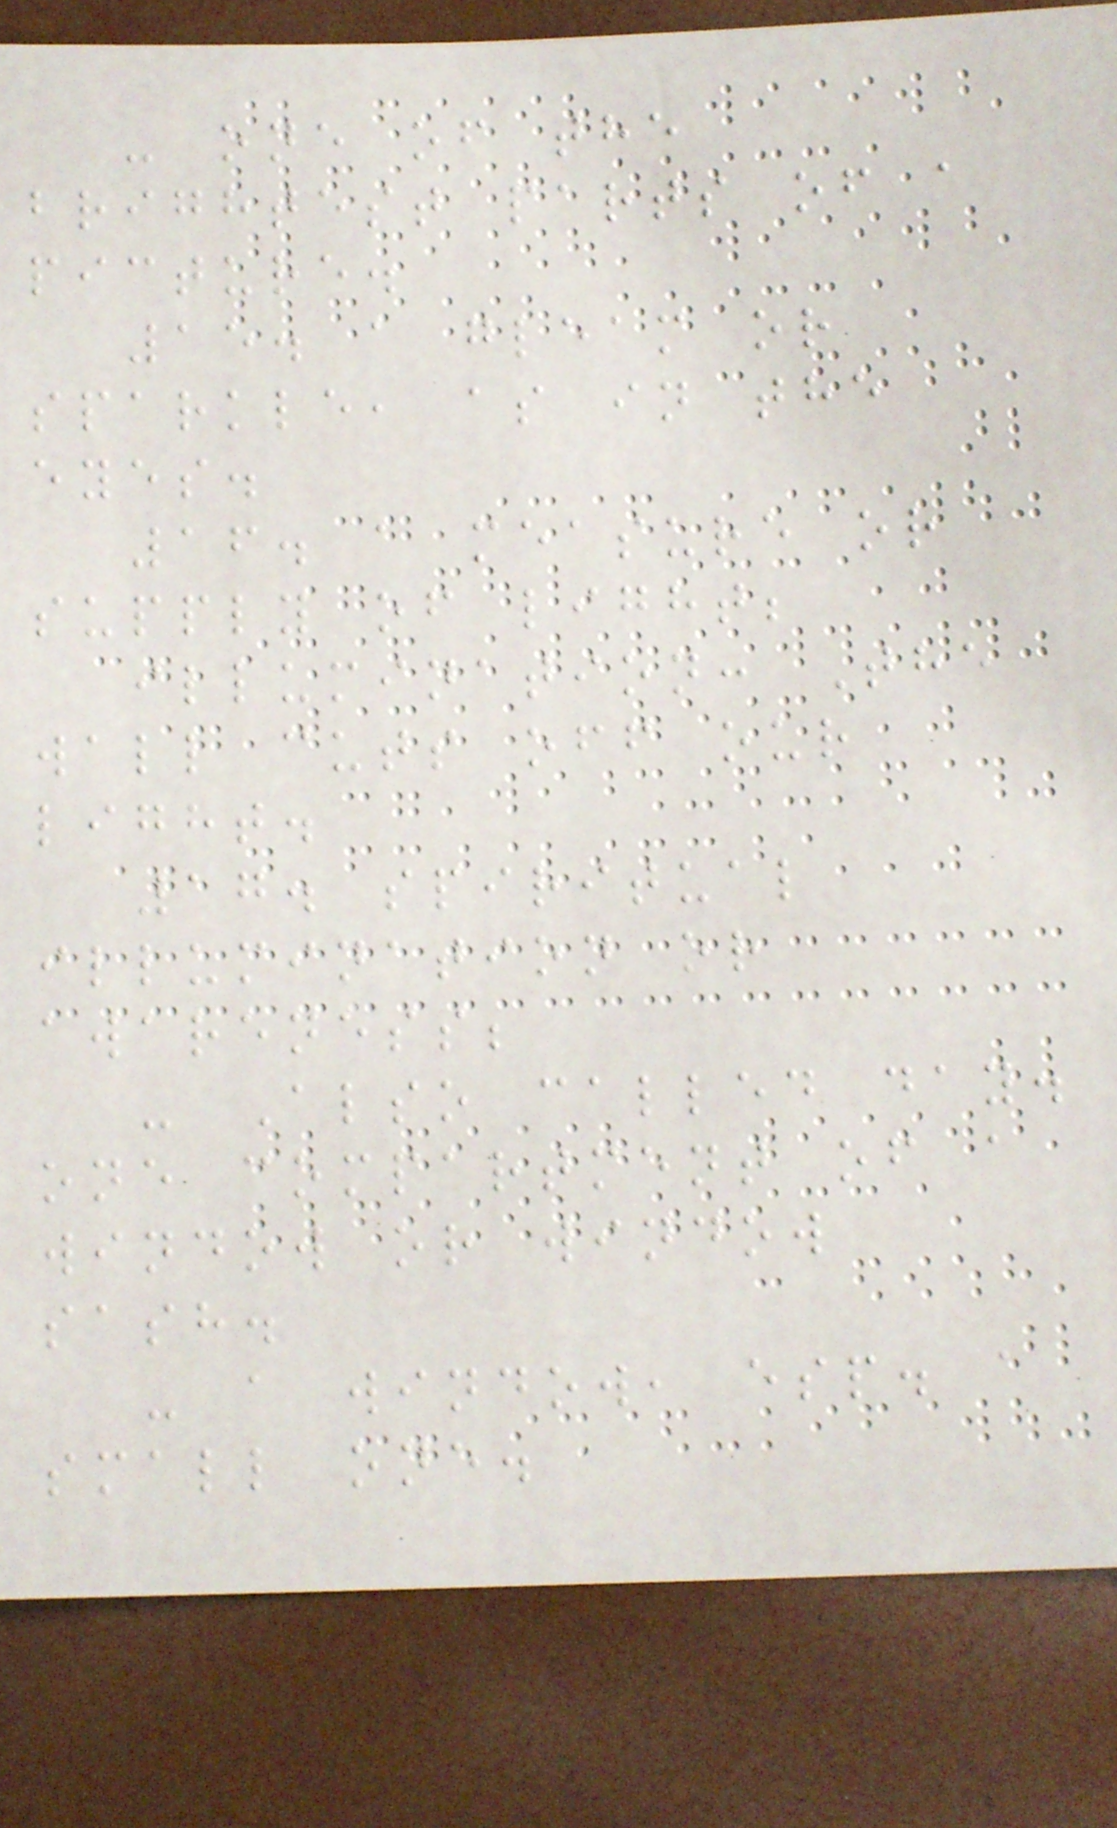- one of the
brightest parts of a
picture.
15. a gleam or
sparkle, as in the
eyes.
16. a measure or
supply of light;
illumination: The
wall cuts off our
light.
17. spiritual
illumination or
awareness;
- Also called day.
one compartment of a
window or window
sash.
- a window, esp. a
small one.
